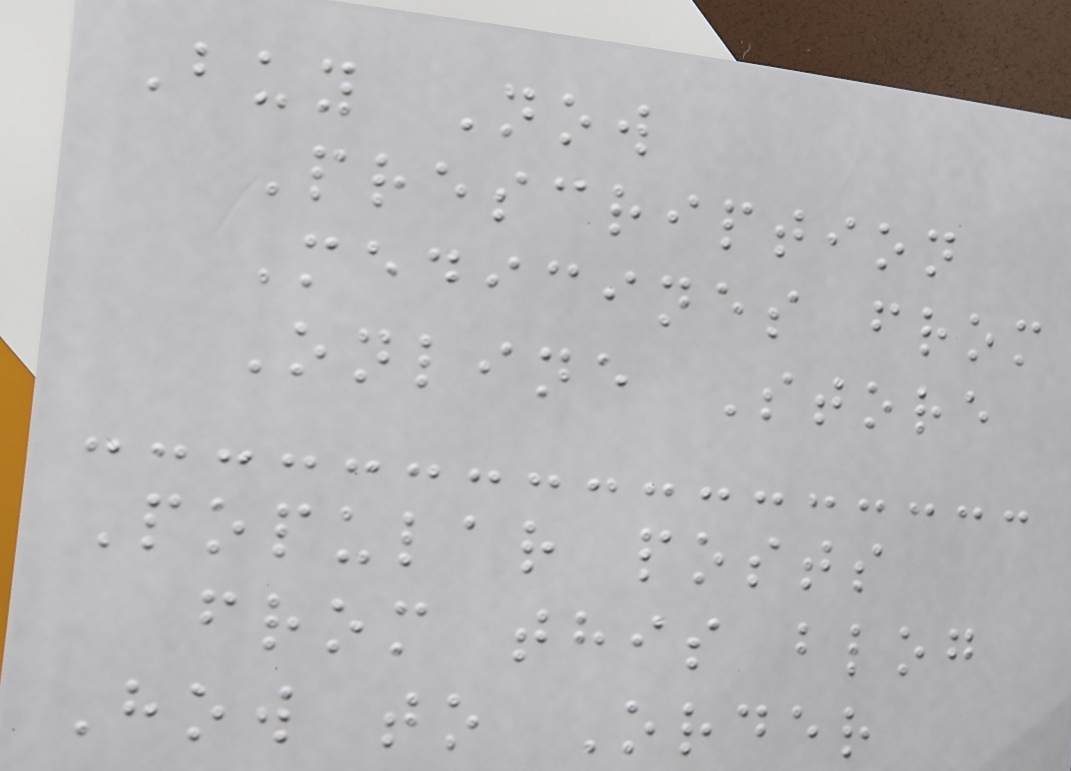Buy Now
Prescription
Medicines from
Online Store
Popular posts
from this blog
How to Order
